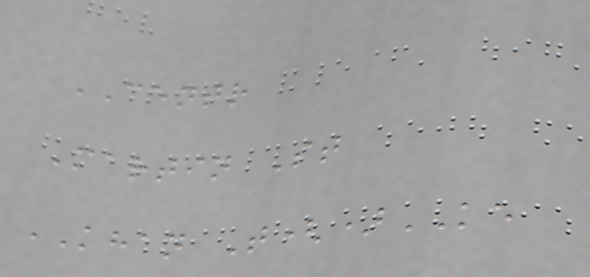CENTR
Martin St
KHAN T()KE
